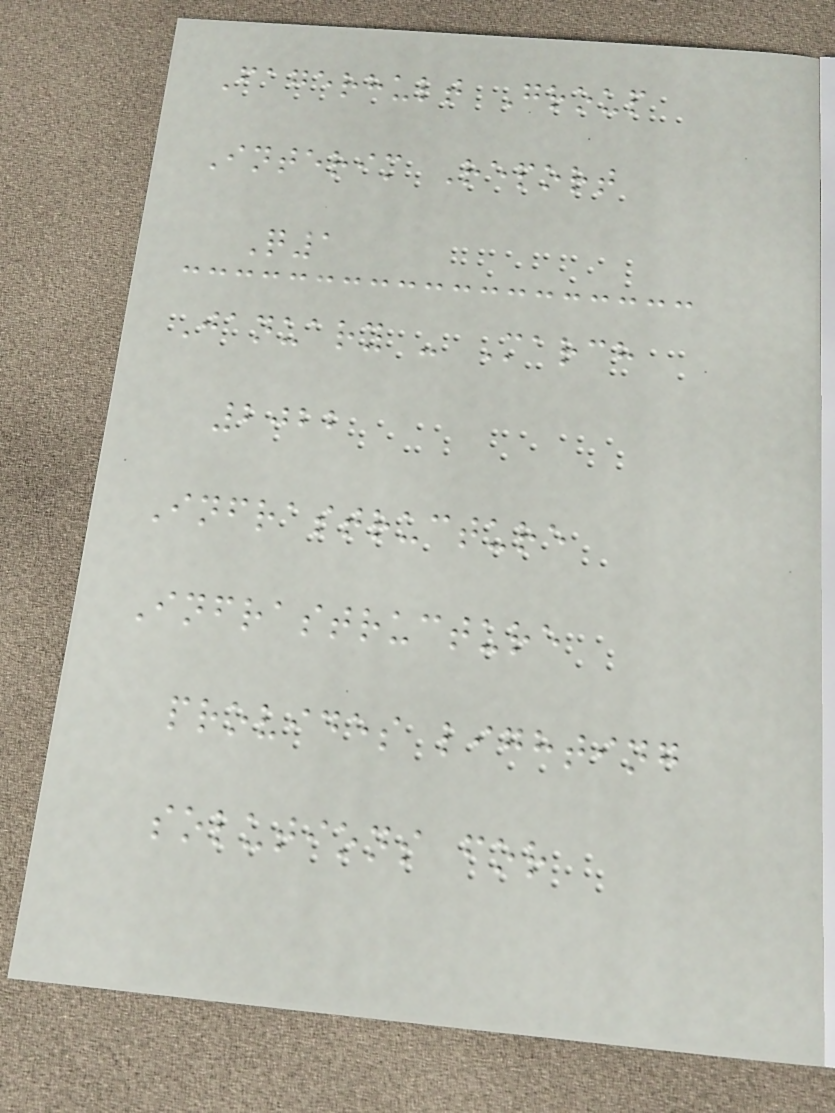Fagerhult Group
Interim Report
Q1
January - March
2022
Infrastructure
Infrastructure
provides lighting
solutions for
